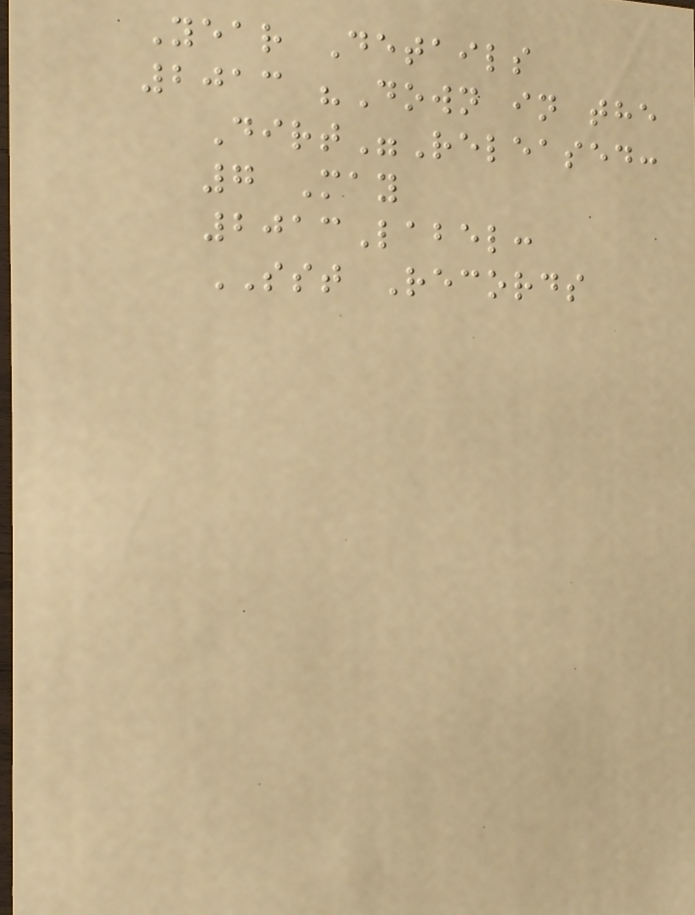Year Details
2013 "Down in the
Dirt"Released:
7 May
2013Label:
SST Records
